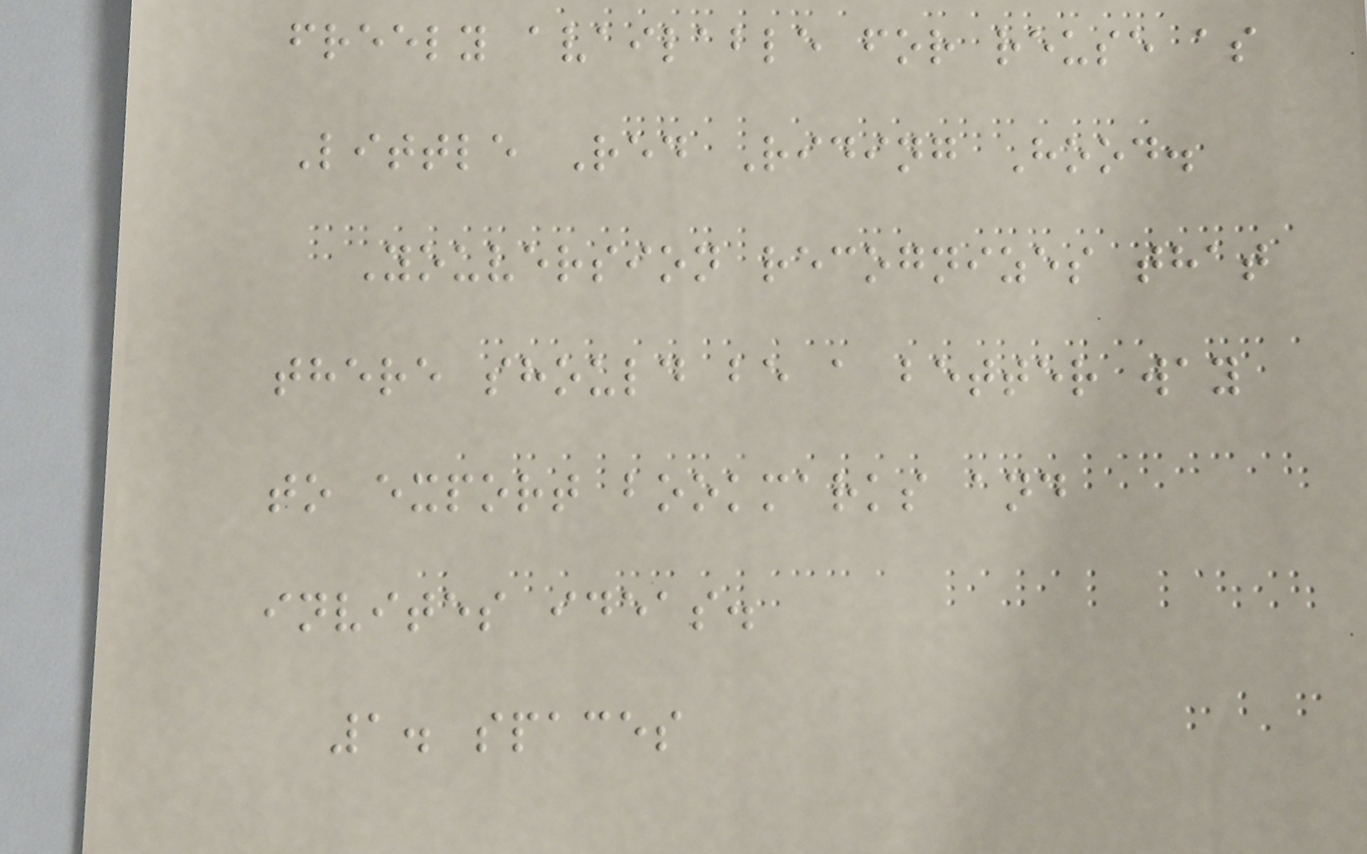freely available for reuse as
Little Red Riding Hood.
Youversion recognizes that
there should be a better way
to export bookmarks and
invites ideas.
1. spaces
